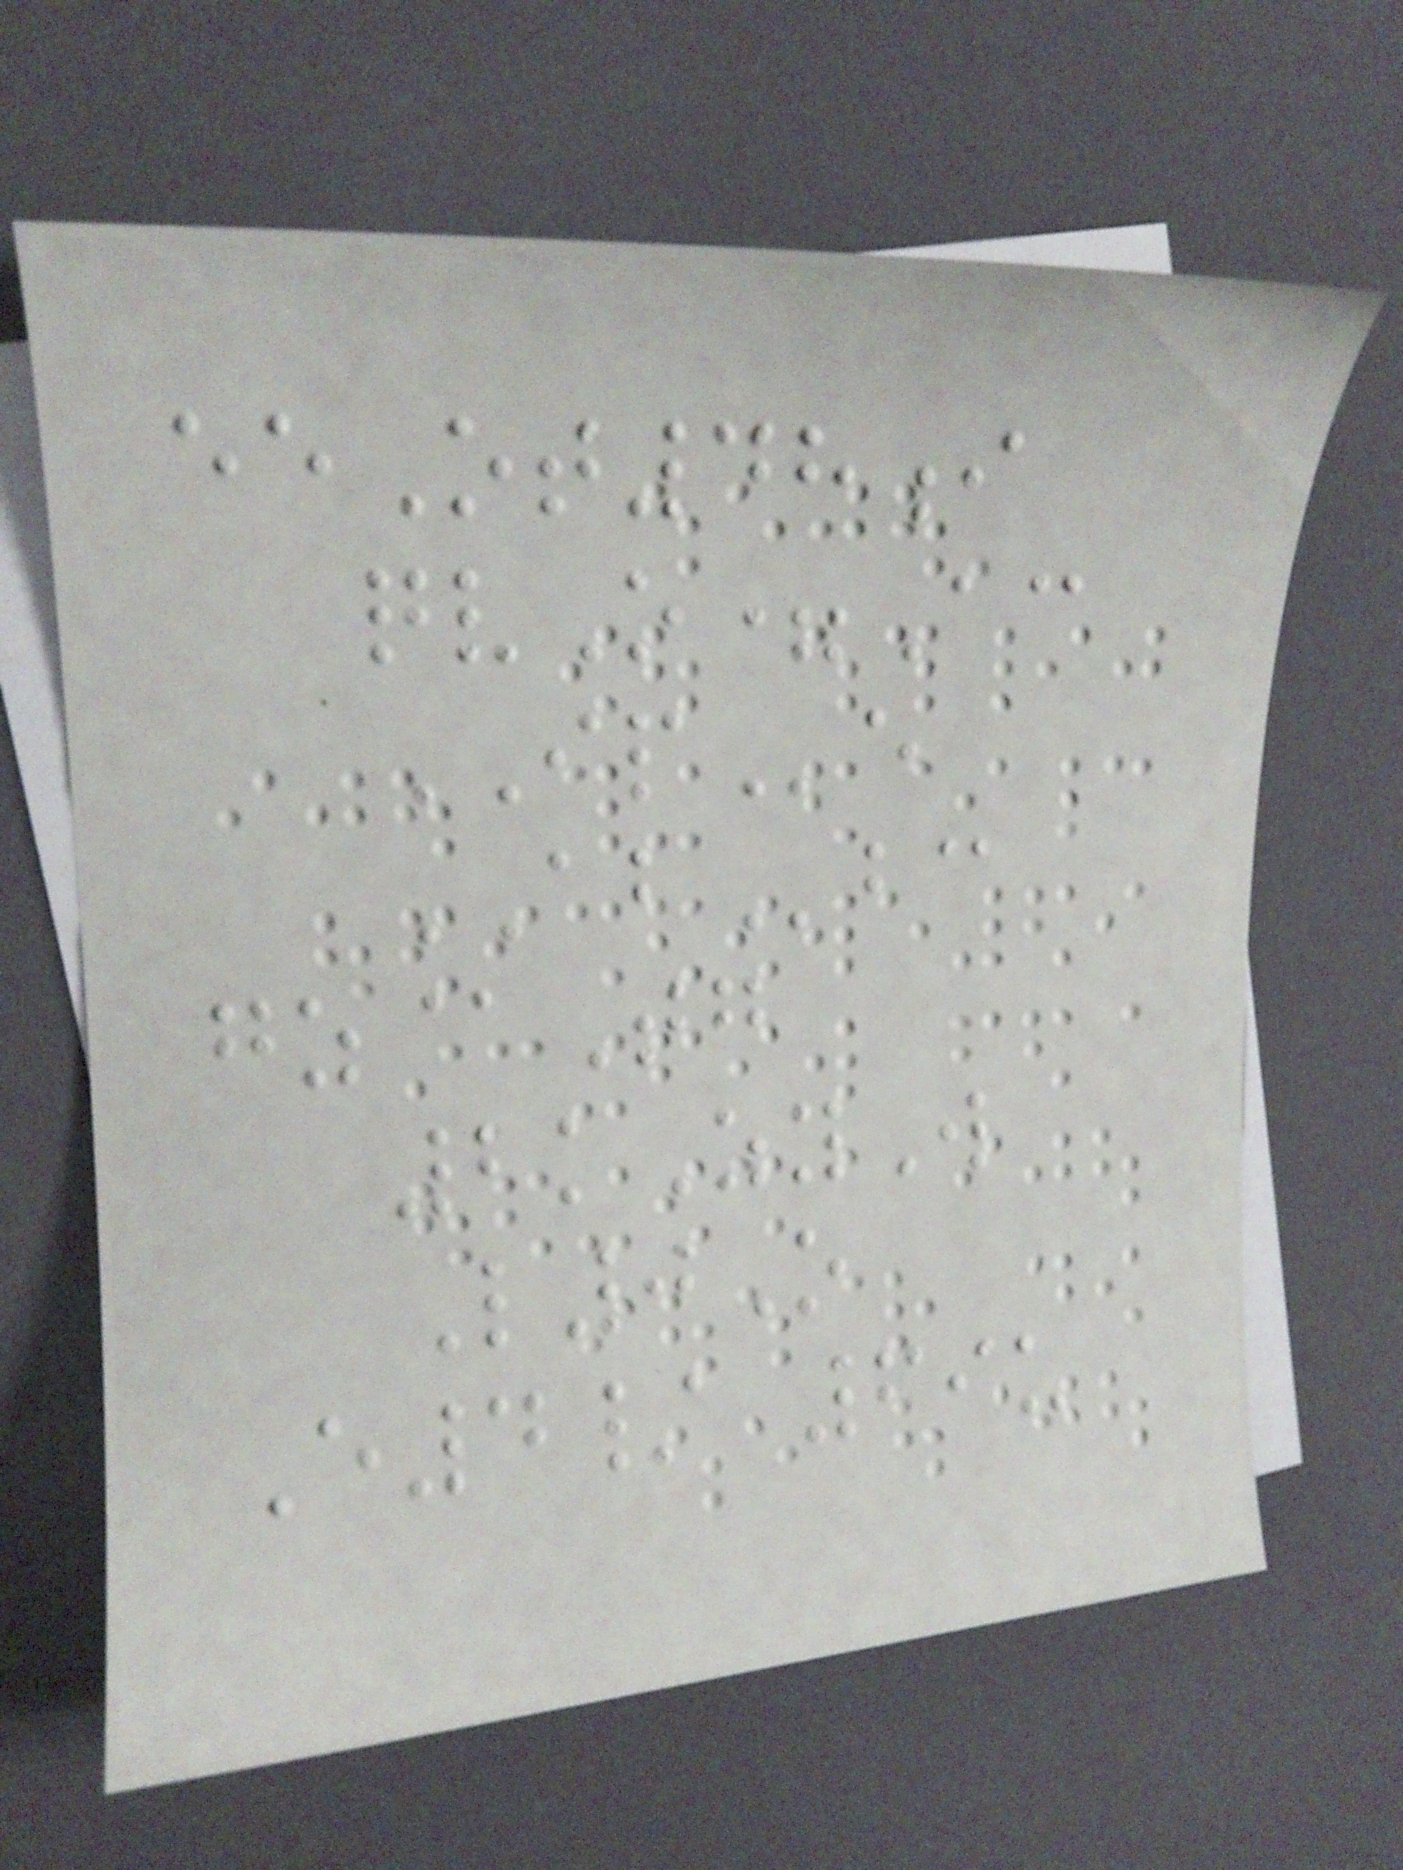eeOt48i
qvO=Ac
IPe
ABbc
gz@Tg
2kZyW
L0O
E4/ 69u
